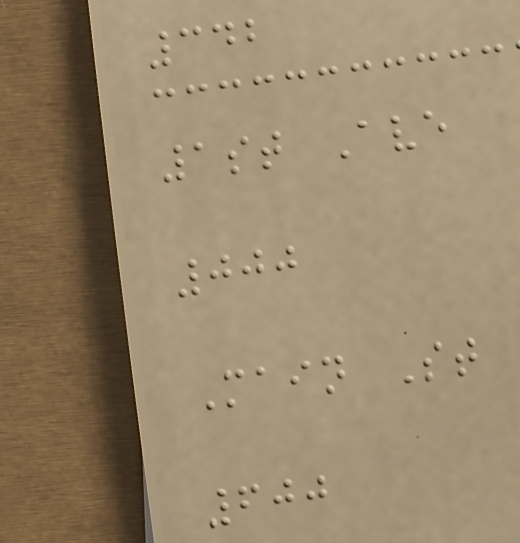342
1st Ave
000
Main St
600
